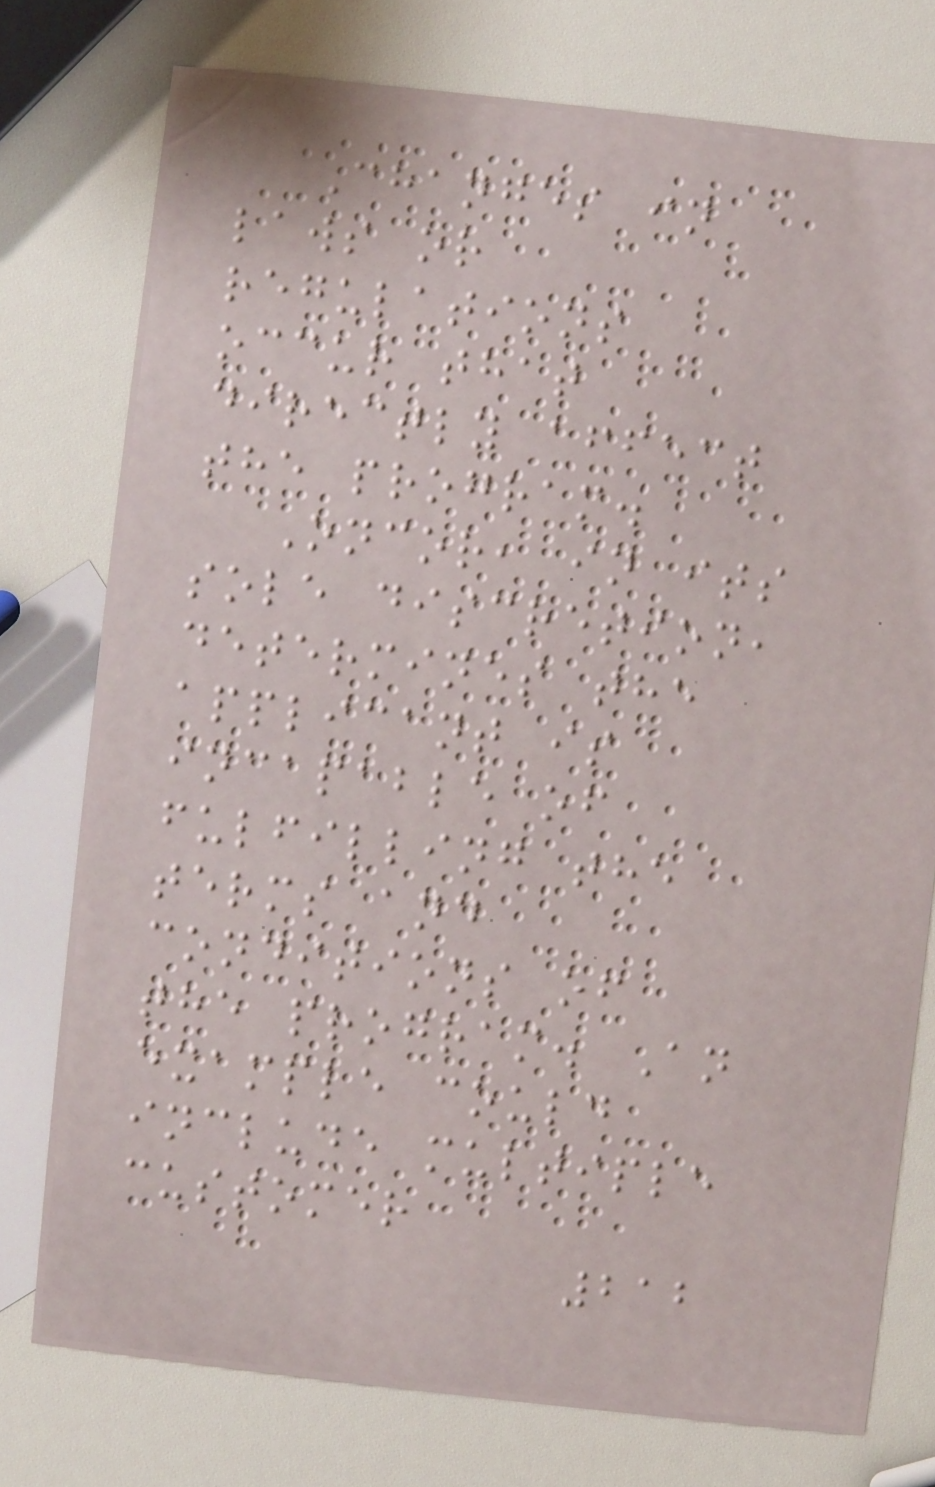Changes in
laws or
regulations
occur that
directly affect
the program.
Oncor, in its
sole discretion,
determines the
applicant is
incapable of
fulfilling the
terms and
conditions of
the program. An
example could
include multiple
customer
212
